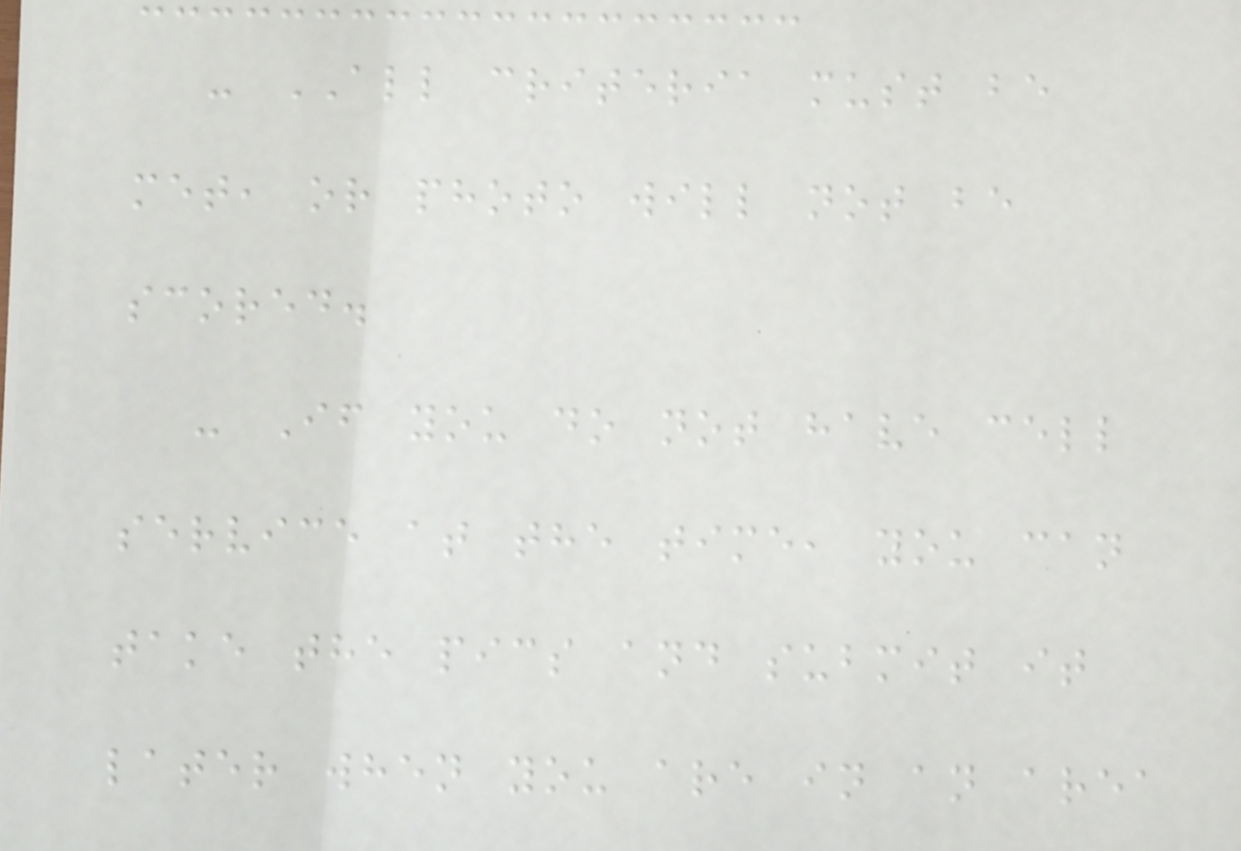- ALL criteria must be
met, or photo will not be
scored.
- If you do not have cell
service at the time, you can
take the pics and submit it
later when you are in an area
